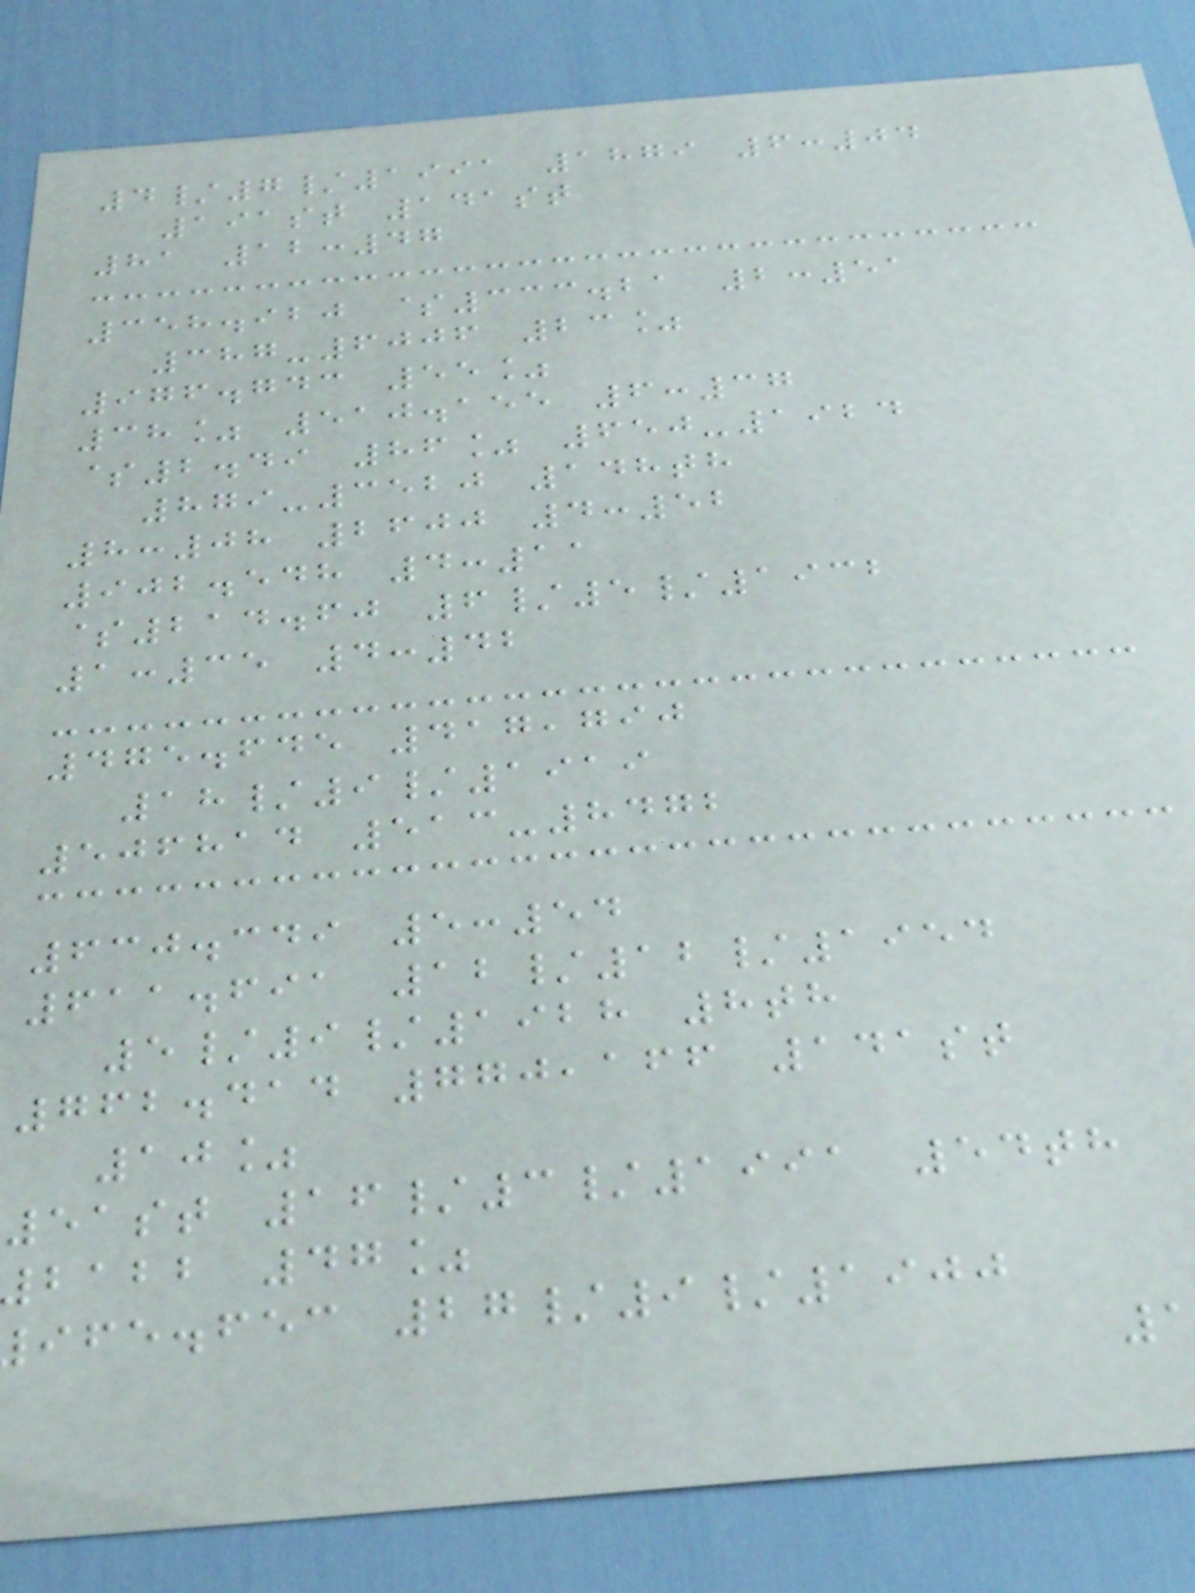4/7/1991 1879 6:04
191st 141st
81 12:47
358.920 $333.21 2:51
387-6006 23%
976.743 55%
38% 510.155 6:37
$2.49 86% 650-1924
879-3520 148th
8:08 2600 4:52
902.548 4:11
$214.60 6/5/1932
1:35 4:42
475.645 417,790
18/9/1919
506814 513-8472
630.349 5:54
611.691 12/12/1954
5/9/1928 8th
762.414 770,166 141st
10%
51st 16/3/1991 54th
babb 47%
ife.fec 27/9/1900
